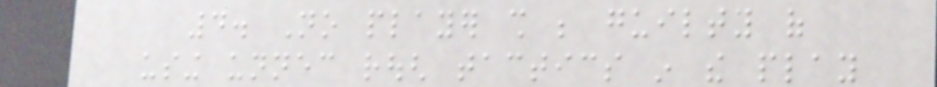4. No player shall be guilty of
using unnecessary rough tactics in the play
